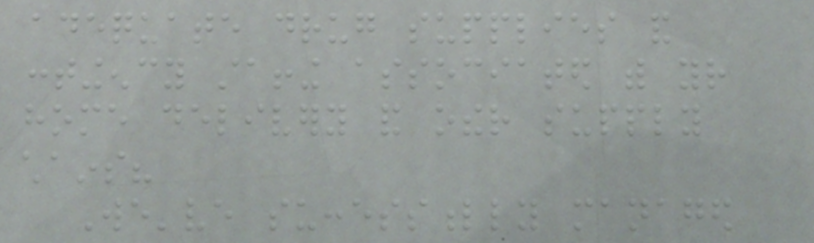adequate drug supplies and
contingency staffing associated with your
home delivery and other supply
chains?
We've successfully managed
